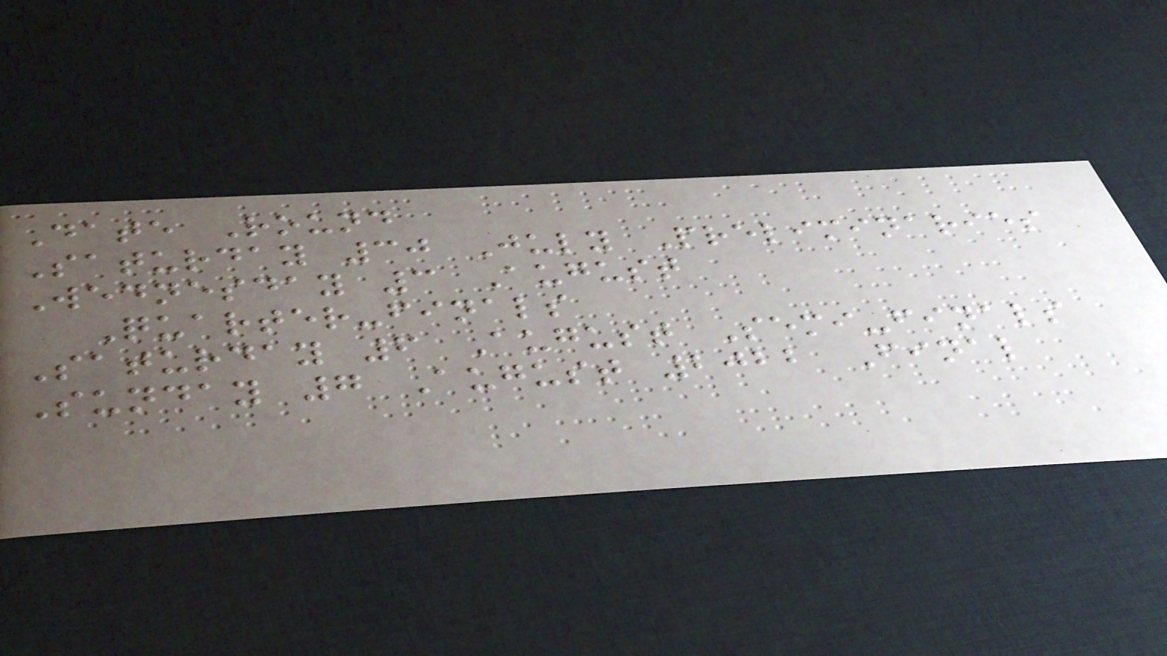Date Round
Saturday 30 July Preliminaries
Wednesday 3 August
Quarter-finals
Saturday 6 August Semi-finals
Sunday 7 August 2022 Final
